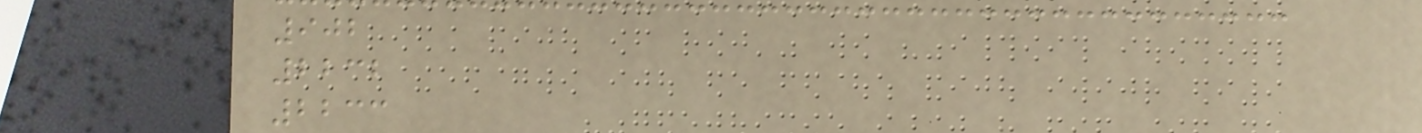902
2232
2233
